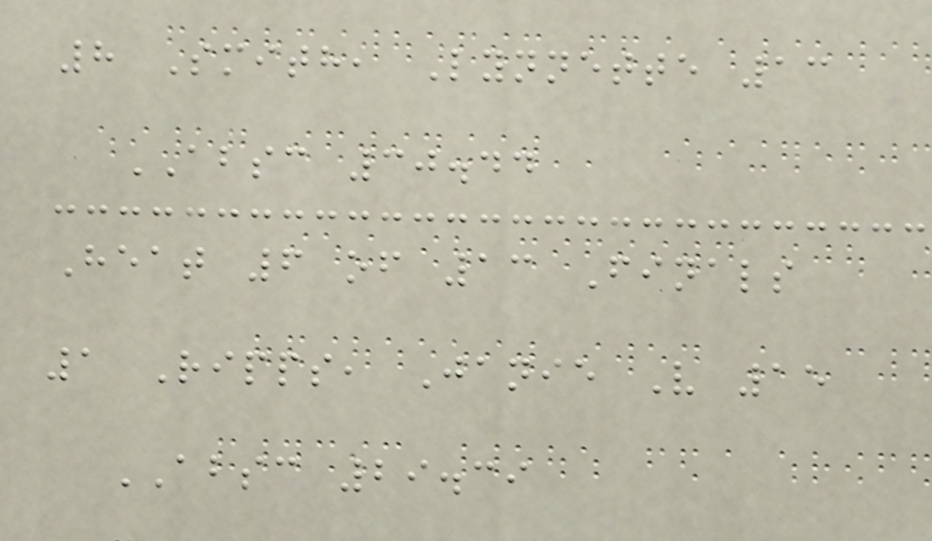8 Smith, Lynnette 13
ABSC 30.44
Heat 6 of 13 Finals
1 Ripps, Janie V 15
ABSC 29.39
